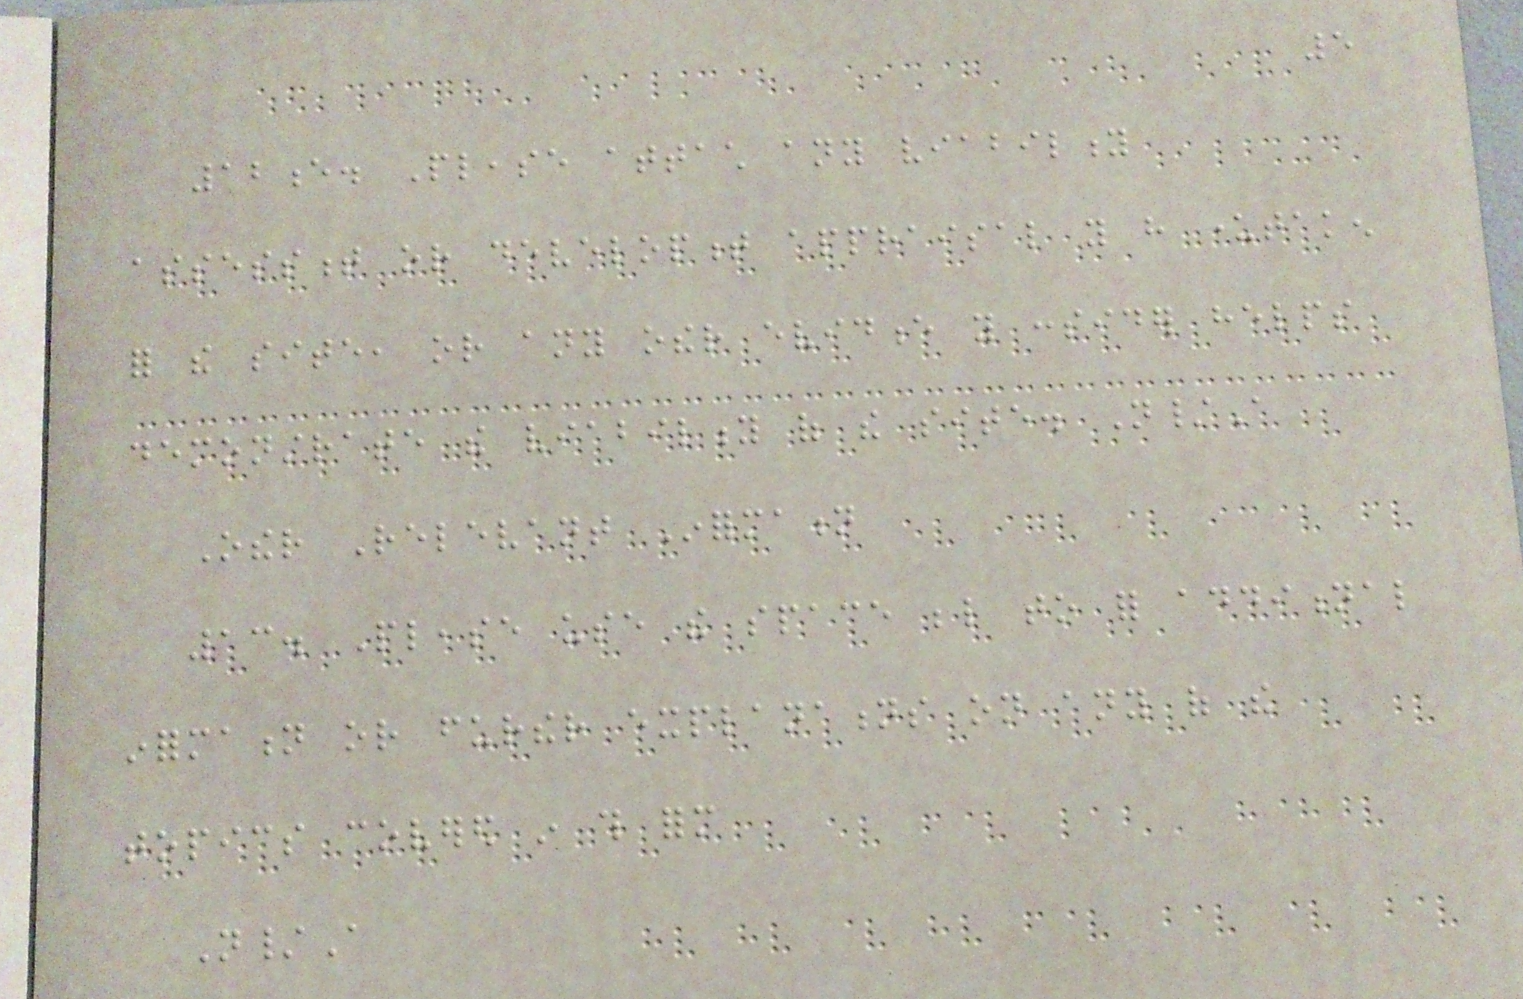5
12e. Please attach any viability
assessment or development appraisal you have undertaken
for the site, or any other evidence you consider helps
demonstrate the viability of the site. N/A
Other Relevant Information
13. Please use the space below to for additional
information or further explanations on any of the
topics covered in this form
N/A
